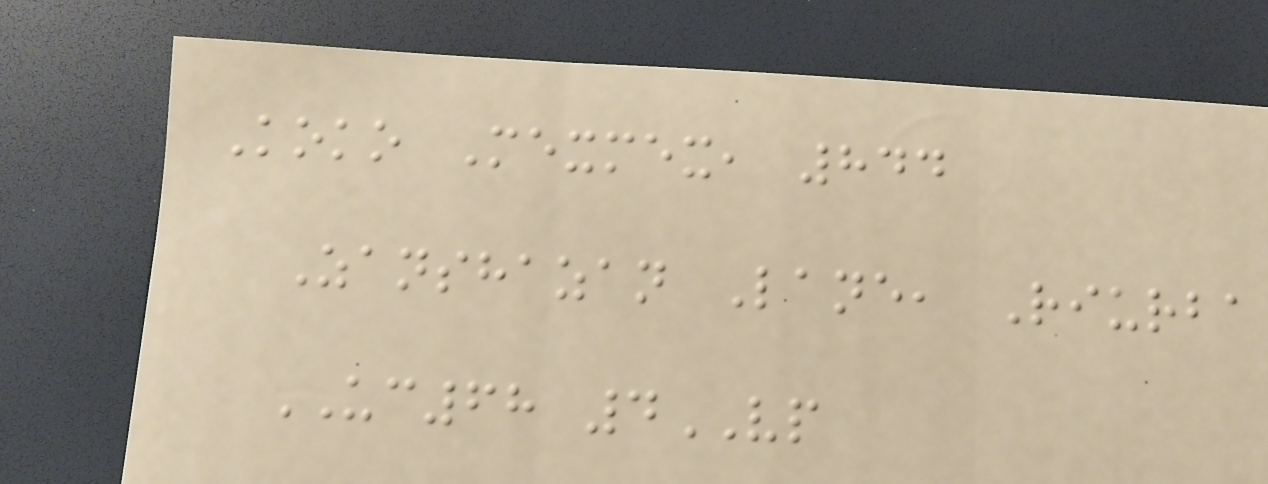Koko Mexmex, 844
Zanshazan Lane, Riurba
UC68 4VP
